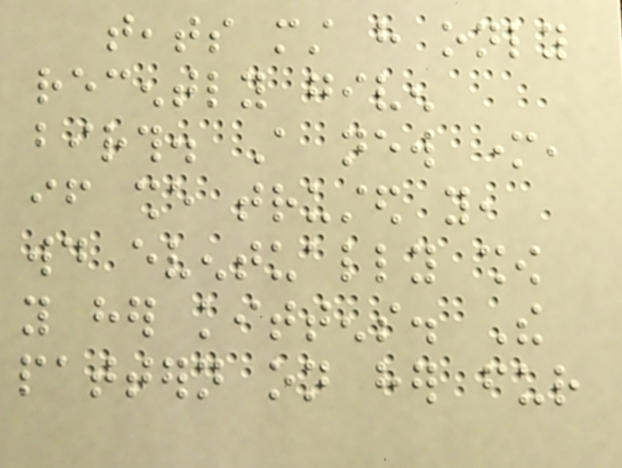teats must have only
recently given
birth. A new mother,
if she trusted you,
would eventually show
you her kittens. The
pattern on her fur
